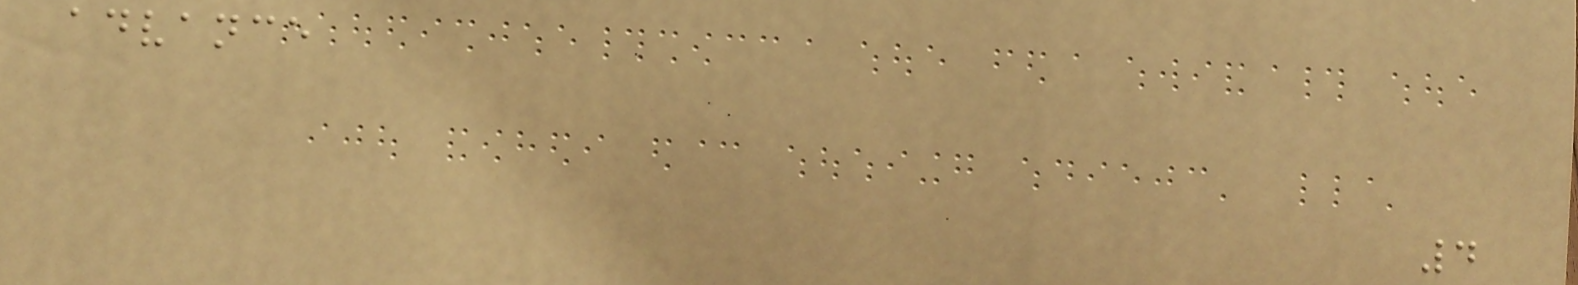advance
4
